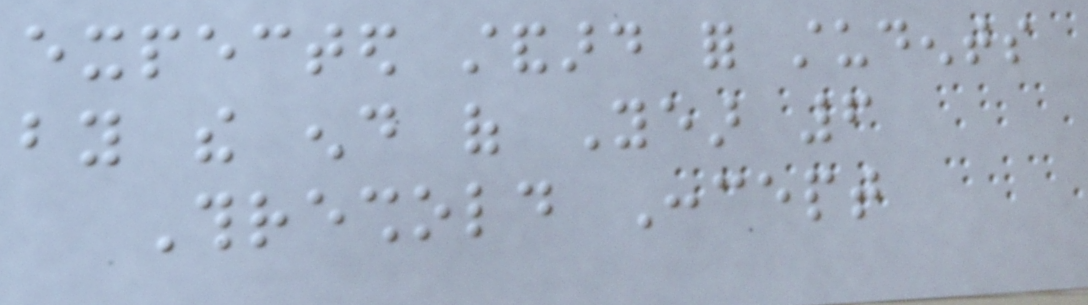expected standard for students
by the end of Year 6
Threshold Concept
